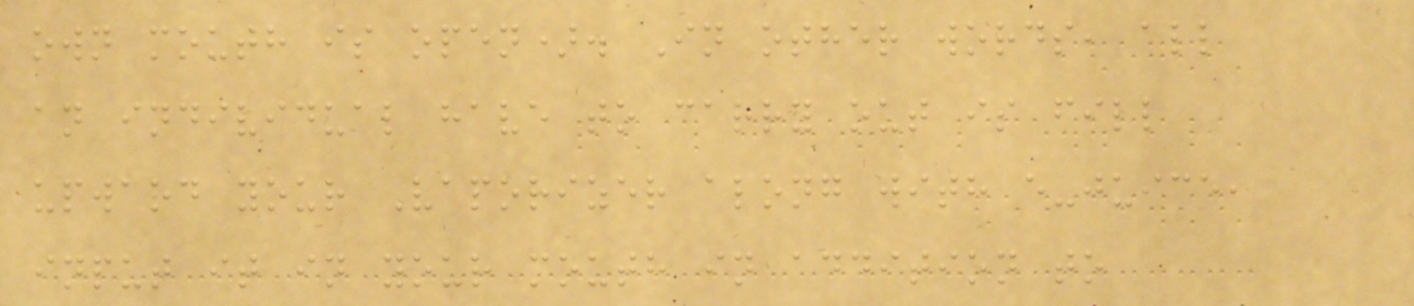own mouth is open). In other words, all
an individual have to carry out is fill
upward your Vaporizer along with e-juice,
input it in your mouth in addition to
